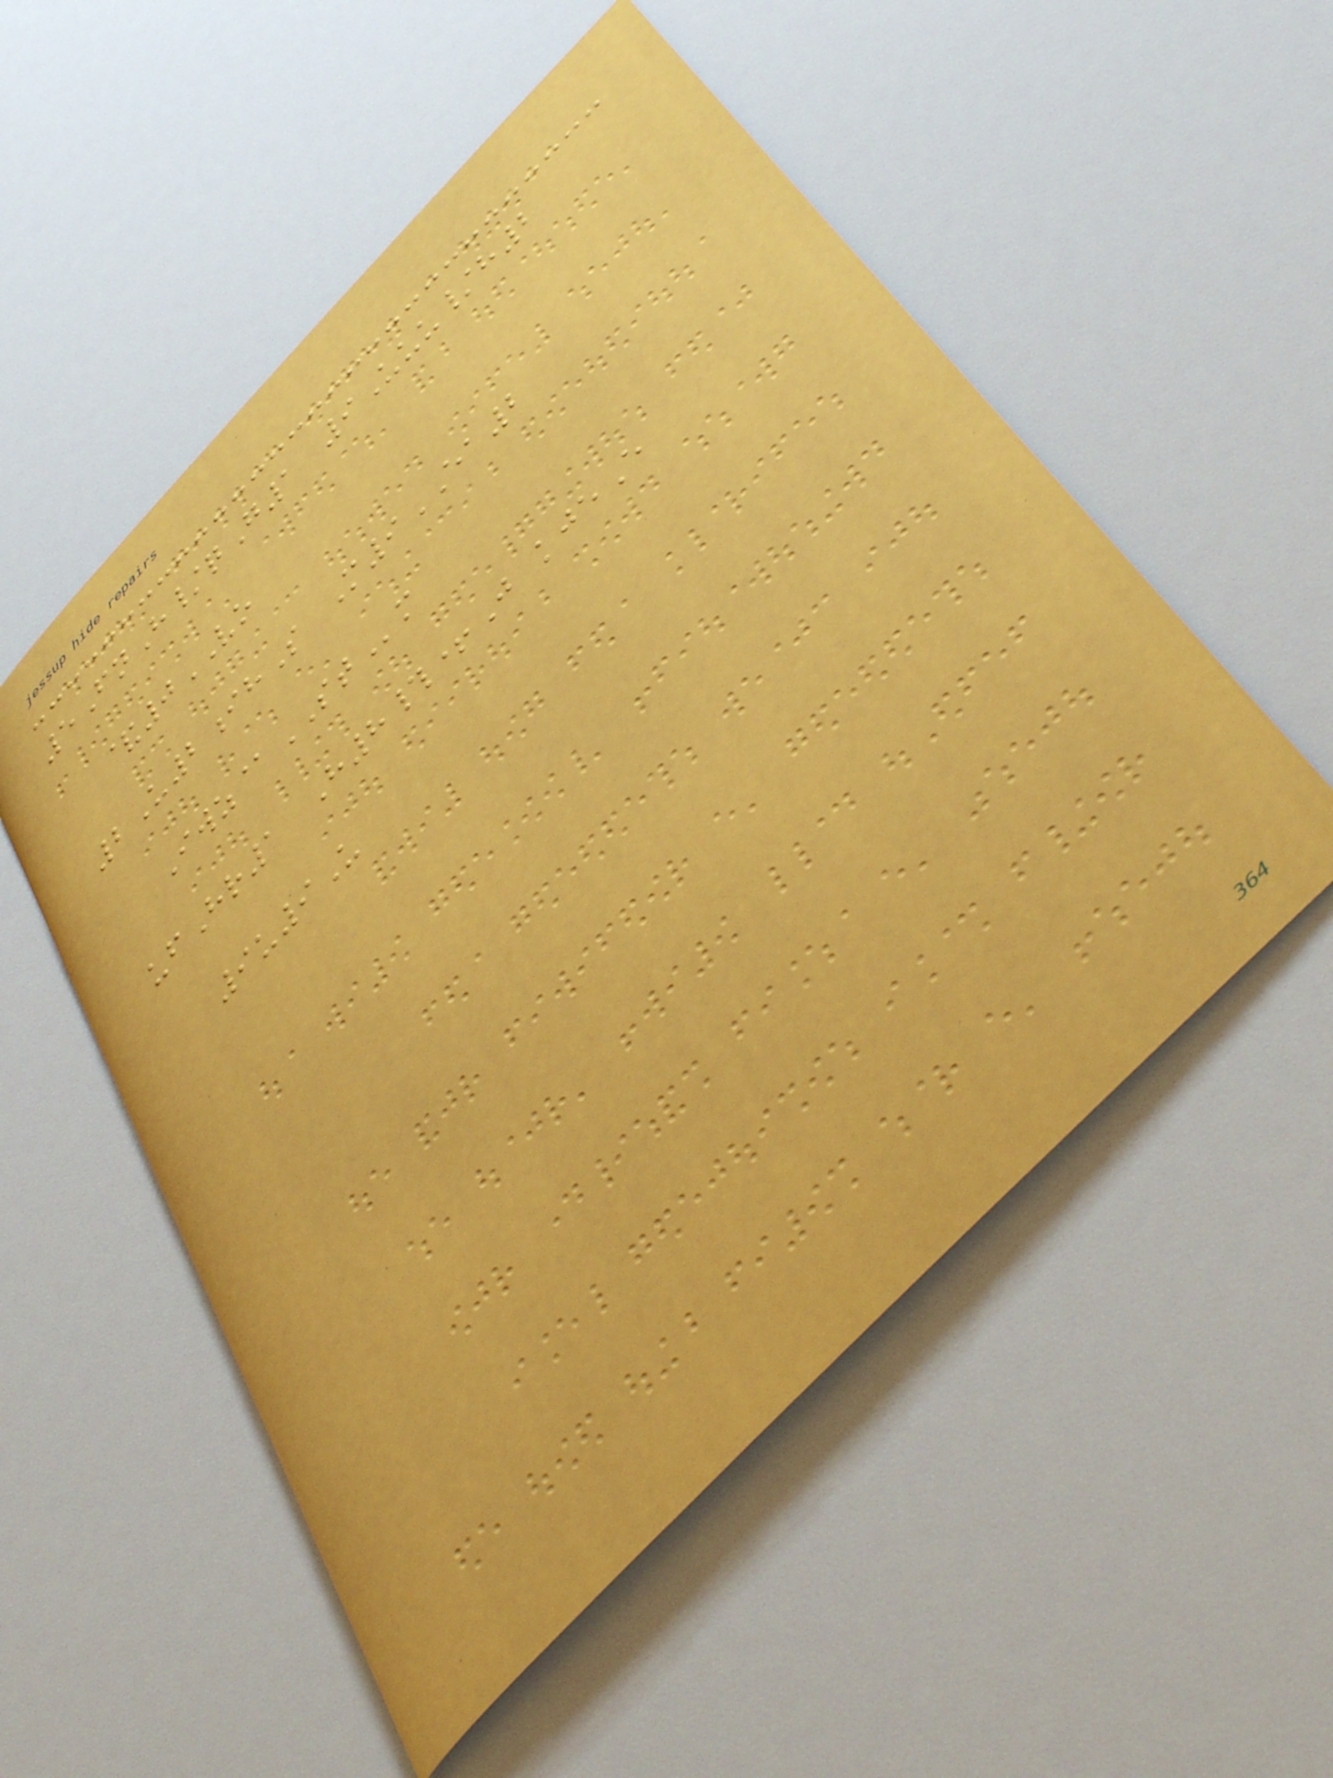5FnH/qG1 9Uuu/h2
&0VO
2U2ihS M9EA2
Iwz@STm
ufHr1 H8#+J kjeE
9u9U
